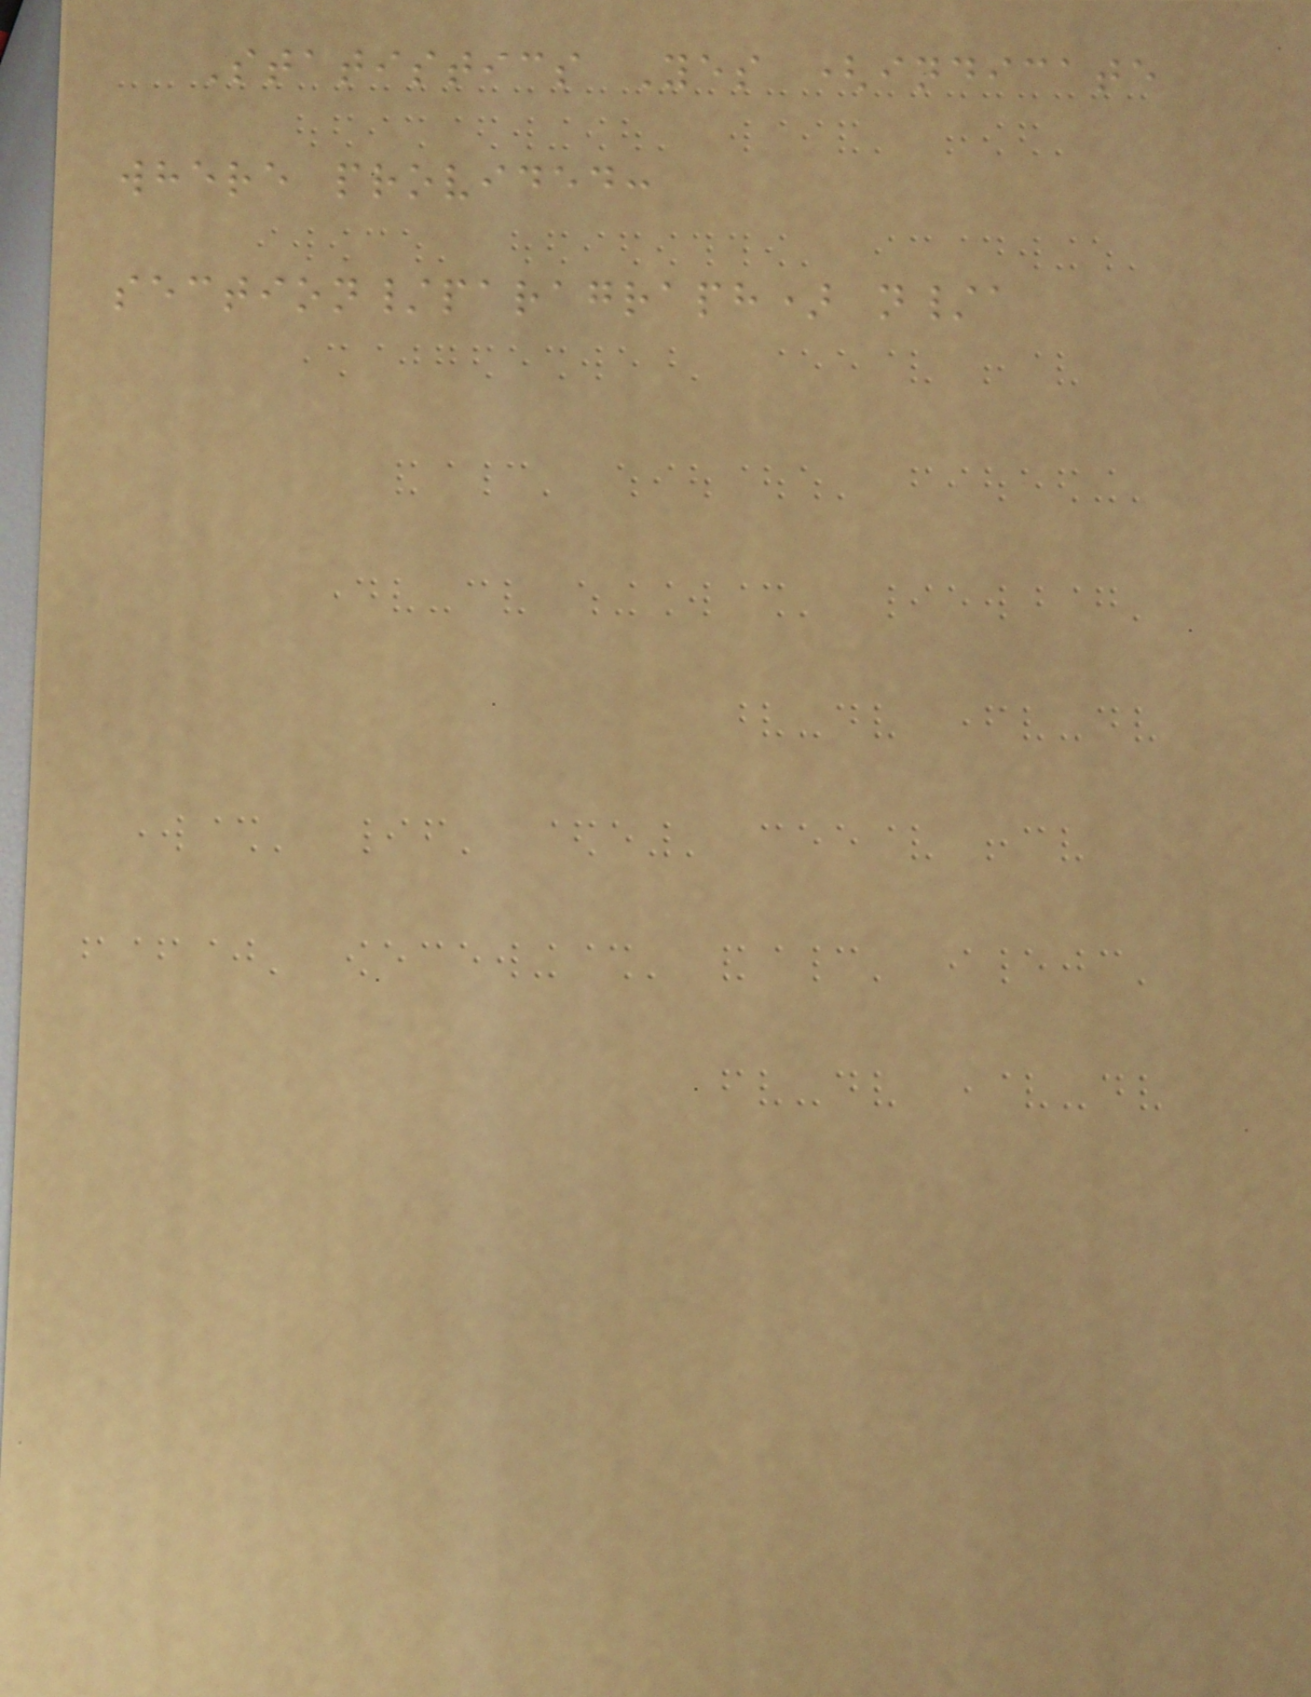Statistics Yes (indicate
where provided:
section/paragraph) n/a
